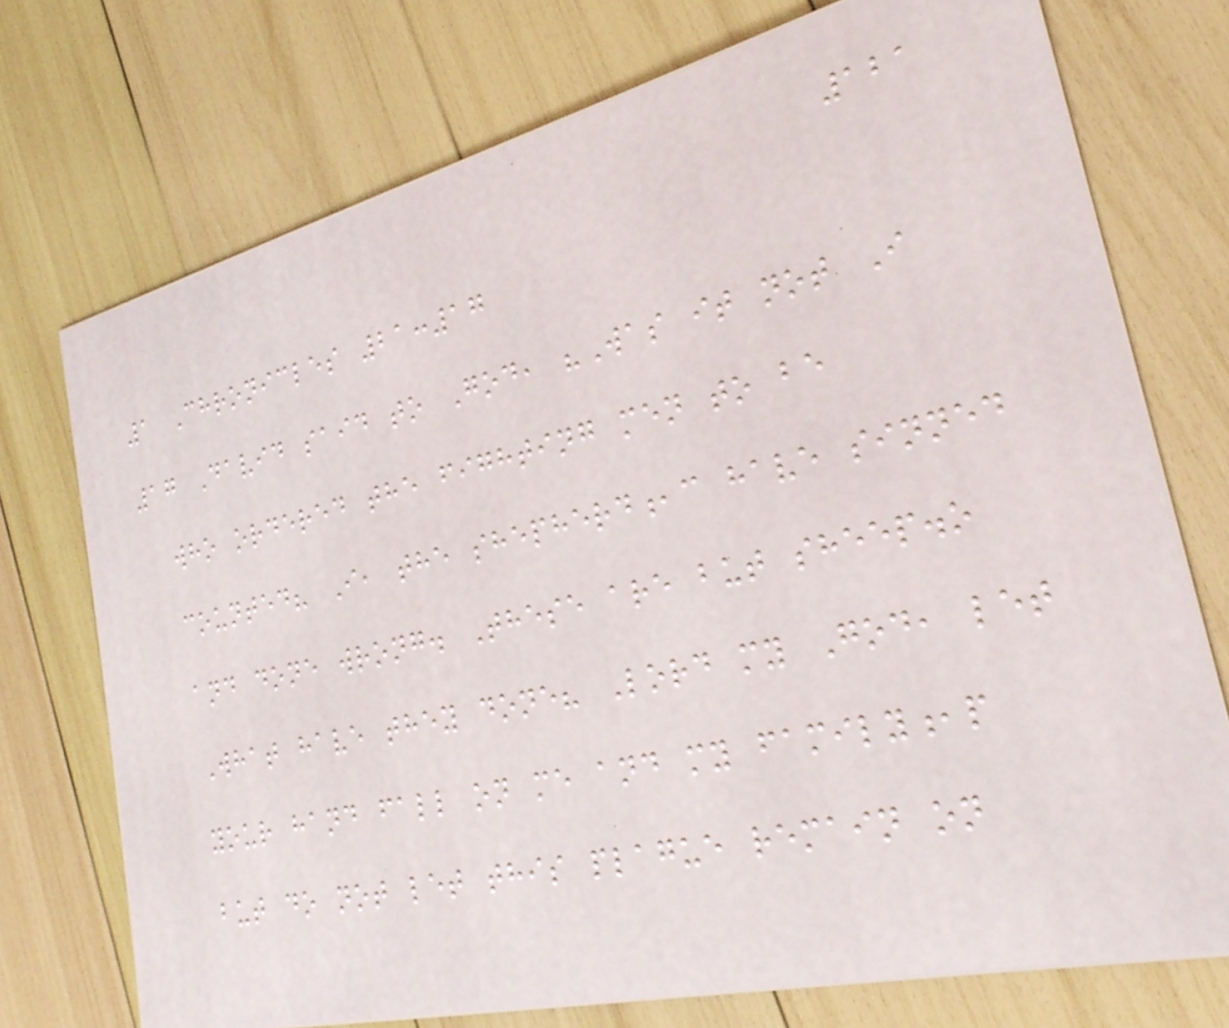121
1 Chronicles 21:17
17 David said to God, "Was it not I
who ordered the fighting men to be
counted? I, the shepherd,c have sinned
and done wrong. These are but sheep.o
What have they done? Lord my God, let
your hand fall on me and my family,p
but do not let this plague remain on
